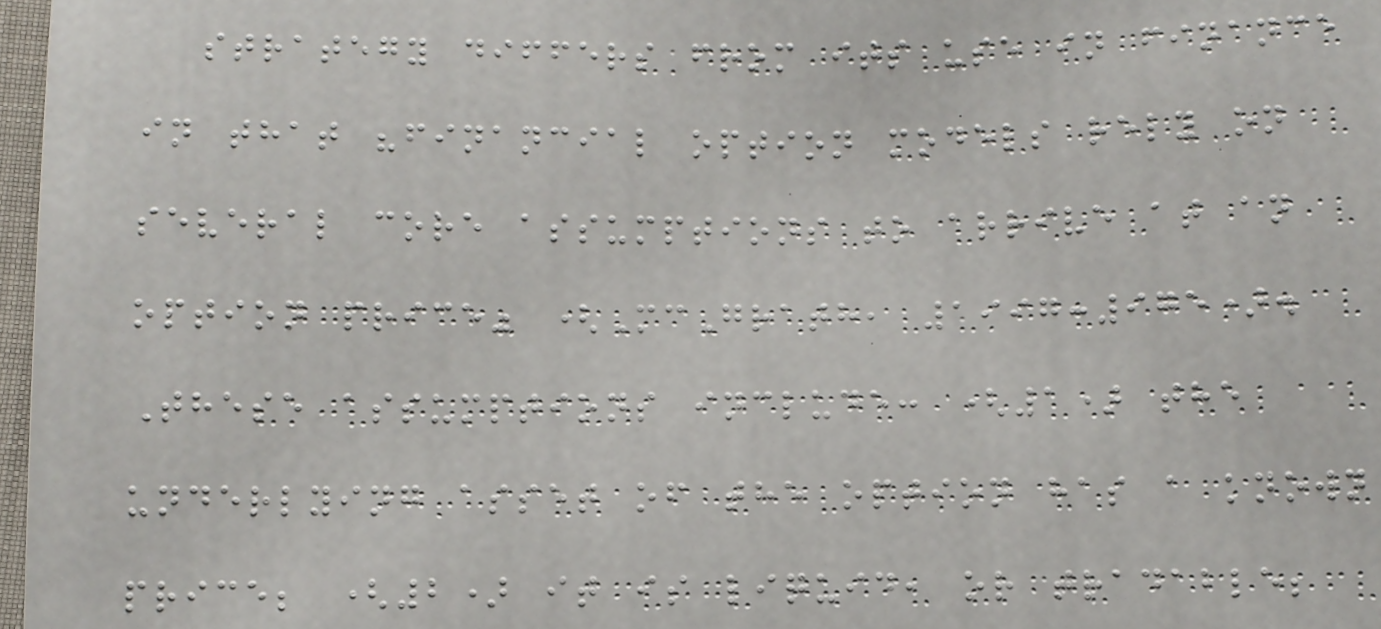strategy differs from its use in finance
in that "financial option models rely on
several core assumptions to arrive at an
option price" (McGrath, 1997:975).
These assumptions include: (1) the
underlying asset of the option has a known
price; (2) it is liquid, or tradable;
